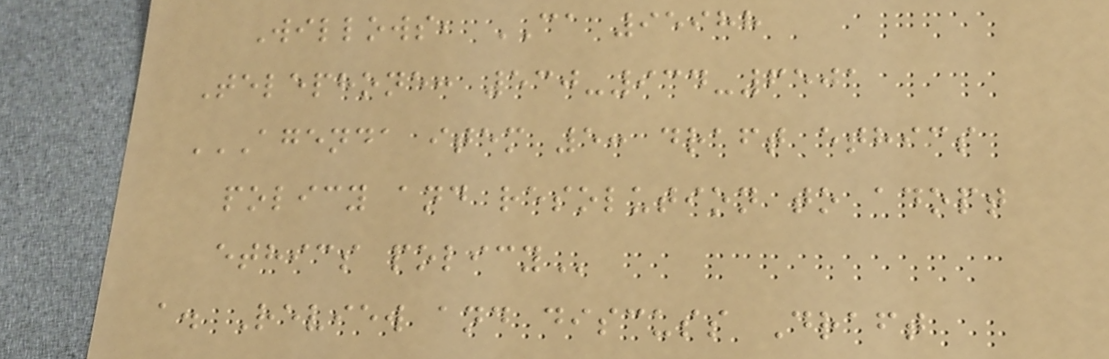Willows, CA 95988
Telephone: 530-934-6501
AGENDA ITEM 5: DRAFT ETHICS
POLICY AND RESOLUTION TO ADOPT
ETHICS POLICY
a. Review and discuss Draft
